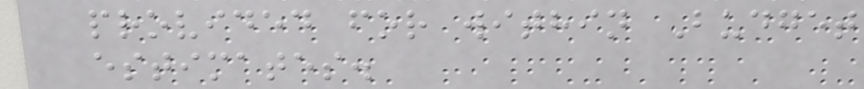provided for within Budget
estimates.
